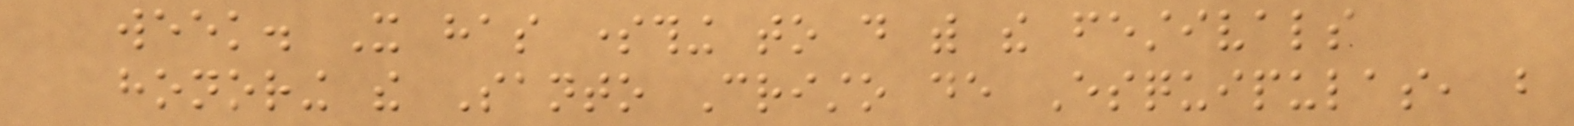week. It has something to do with the festivals
honoring the Santo Cristo de Esquipulas, but
